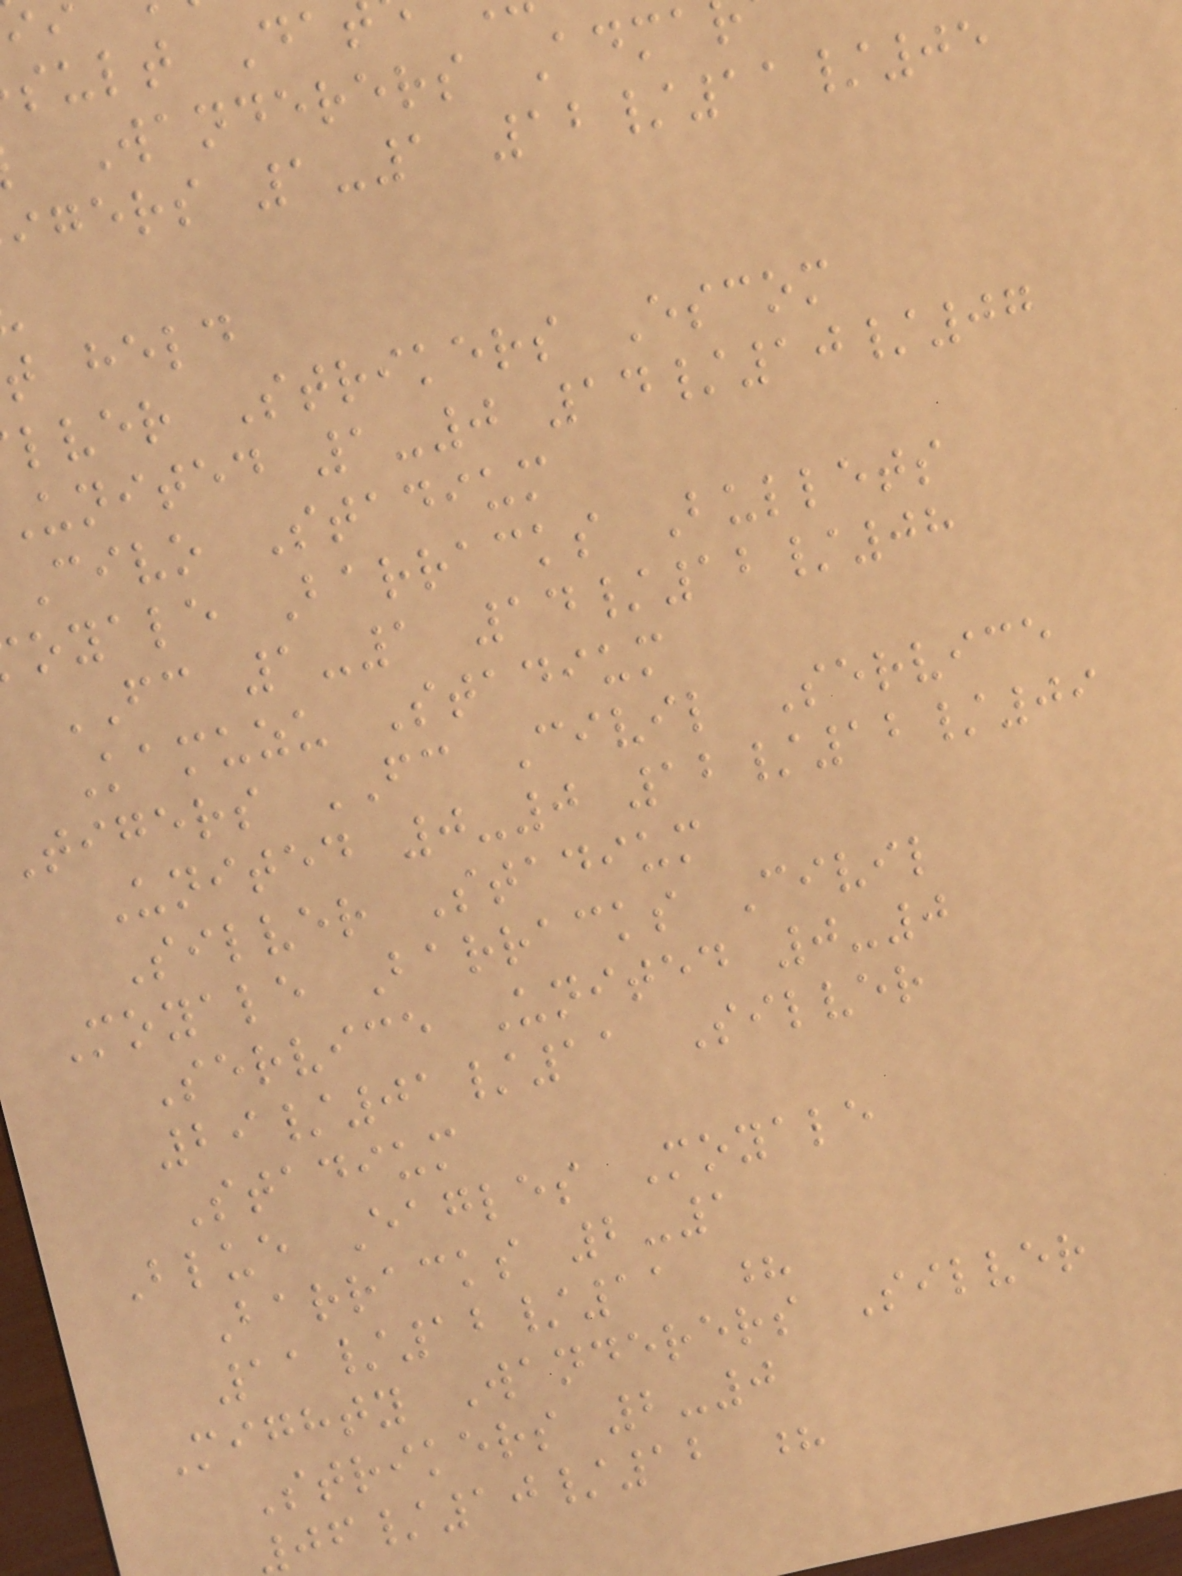sult Da
Wanderers Adma
igers 1-1 12/11/05
t held
lver Strikers Escom
united 1-0 14/10/07
Civo Stadium
oyale Barracks Bullets
FC 1-1 14/12/08
Kamuzu Stadium
tigers FC Civil Service
United 0-0 12/12/09
Silver Stadium
Moyale Barracks Civil
Service United 0-0
29/01/11 Silver
Stadium
Blue Eagles Moyale
Barracks 2-1
11/12/11 ?
Mighty Wanderers Silver
Strikers 2-0
/10/12 ?
